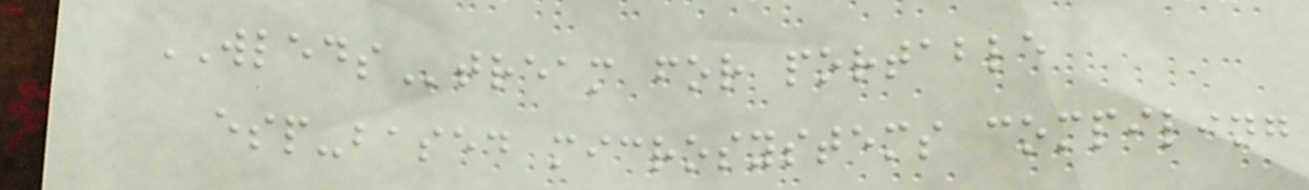WLEDStream for portable
esp-based microsystems compiling
